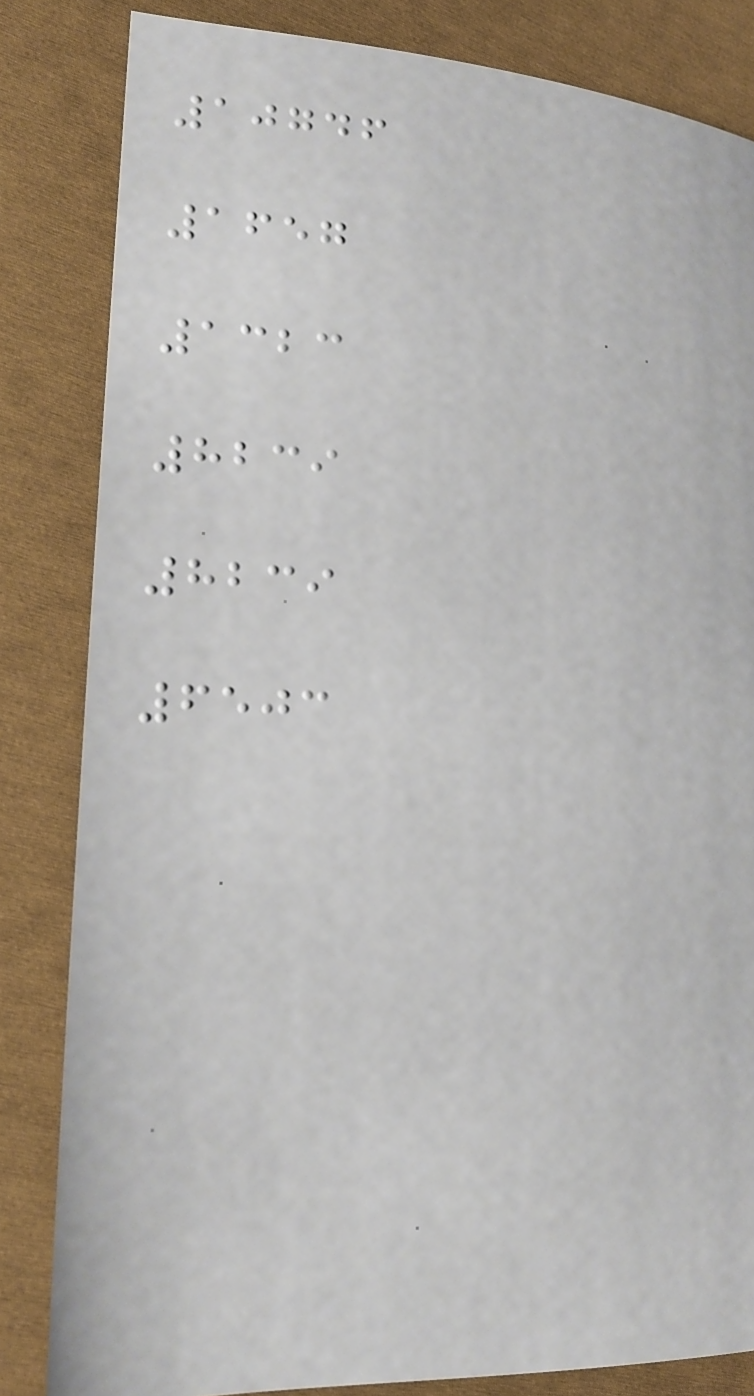10746
1657
1323
8239
8239
6503
